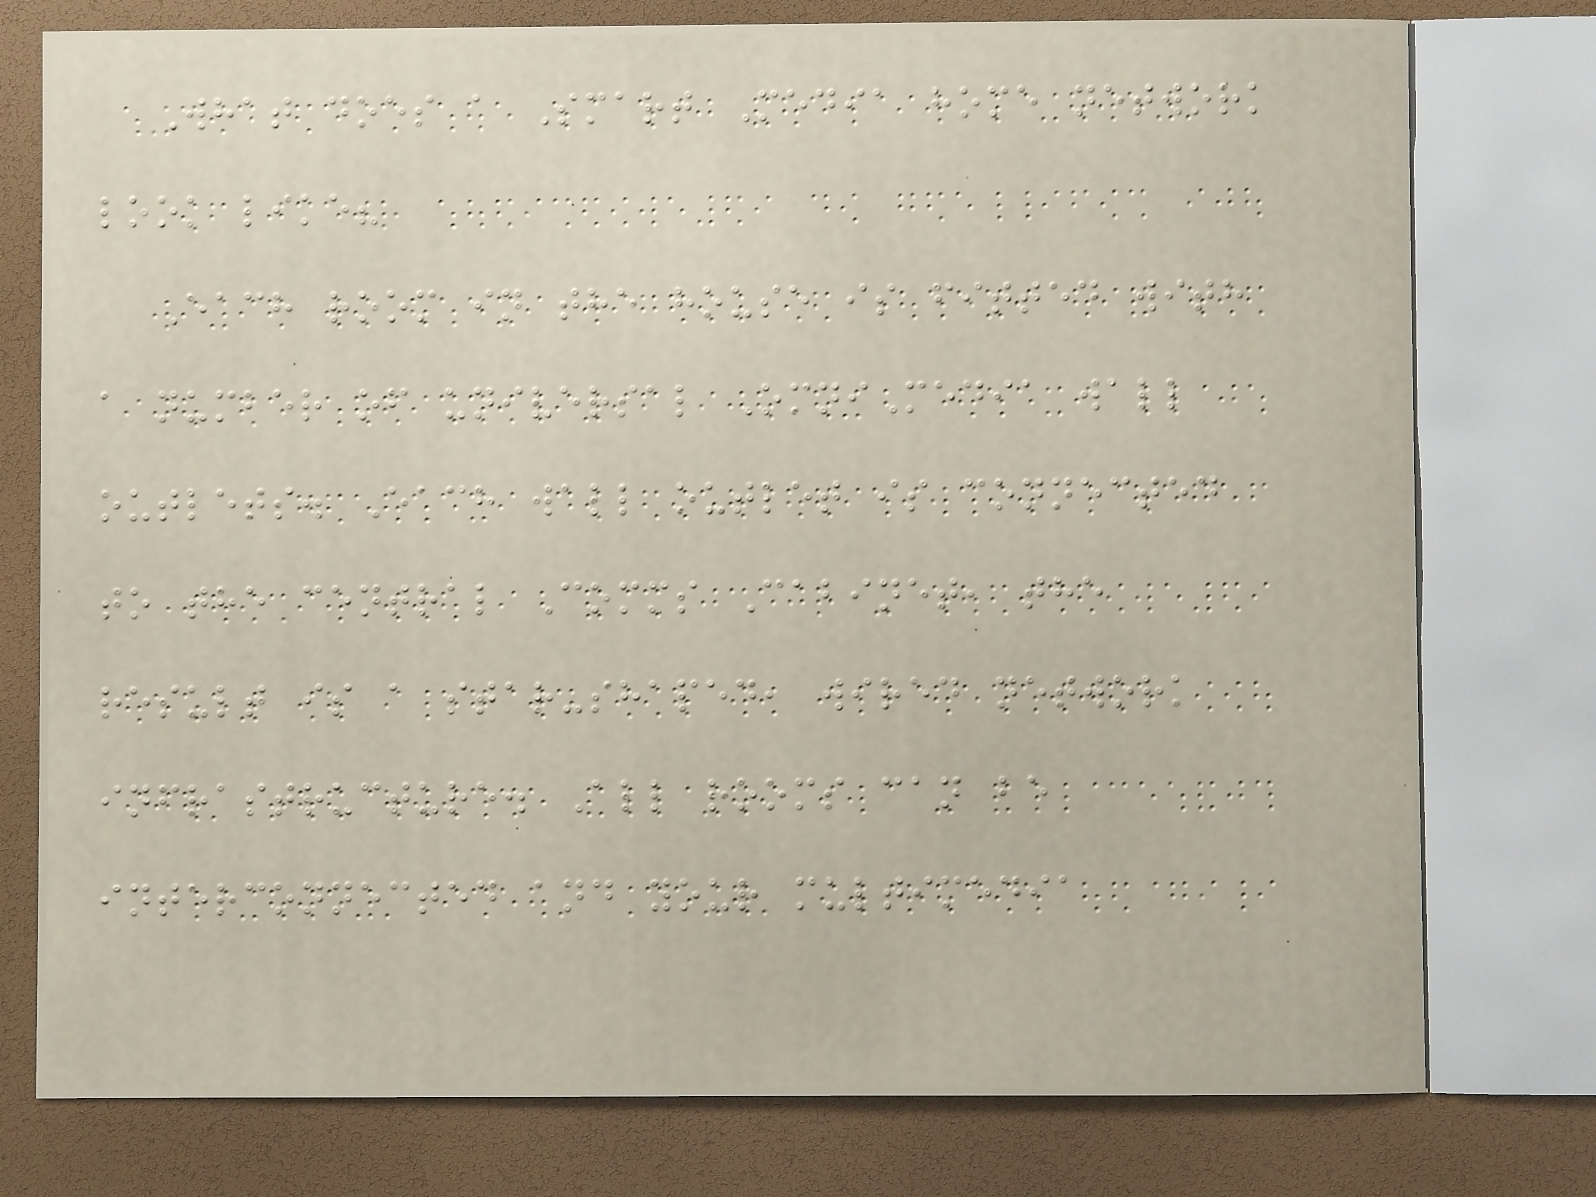What does a Smart Media home network
look like?
Each room in the house is fitted with
a number of universal OmniMedia wall
outlets. Each wall outlet is connected
to the central Comms Cabinet, the
result is a star-shaped, wired network
infrastructure. All rooms can be
interconnected and your multimedia
